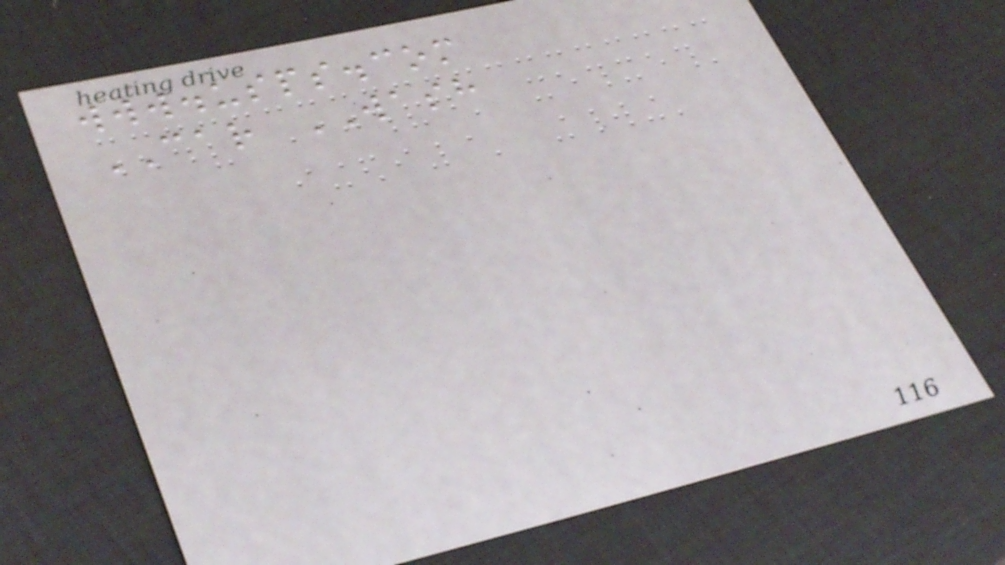www.usps.com
CAR WASH
